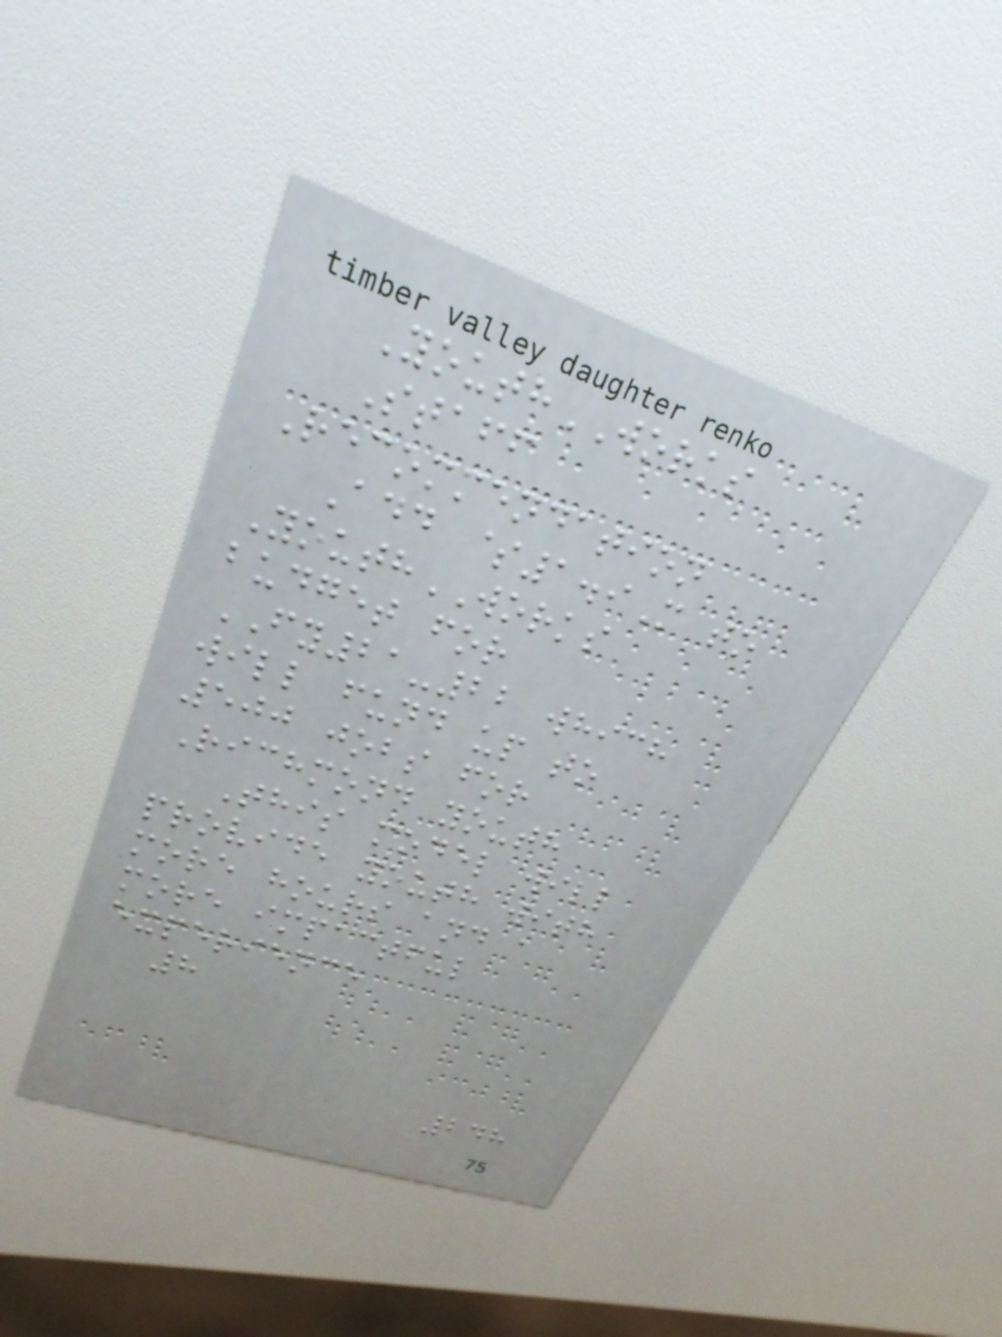YouthWORKS
Staff
Recommendation
Add $1.9M to
YouthWORKS
budget for
FY21-22 which
will fund up to
500 jobs for
Richmond youth
This model will
provide youth with
more hours and a
more impactful
experience
8
248
